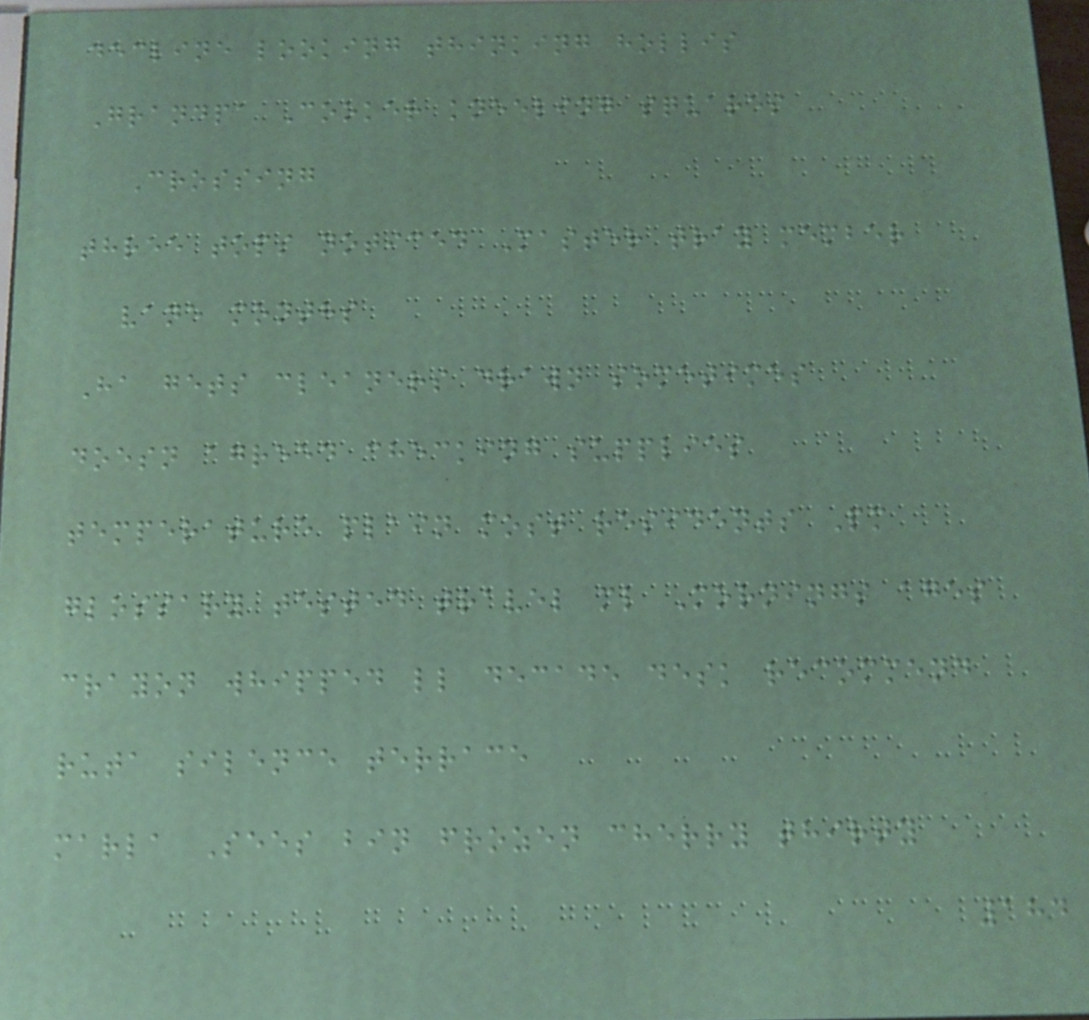decline looking thinking hollis
Grandpa Cooker kneeling squares
Crossing
three tops noticed Master tray member
vane months
Ha gets cleaners drawn sometimes
doesn agreed checking supplies
temperature plain most residents Pm
glossary tested travel ml Mornings ages
crayon whipped ll decade desk recommend
ruta silence terrace
marla Sees bin frozen cherry thirty
184
